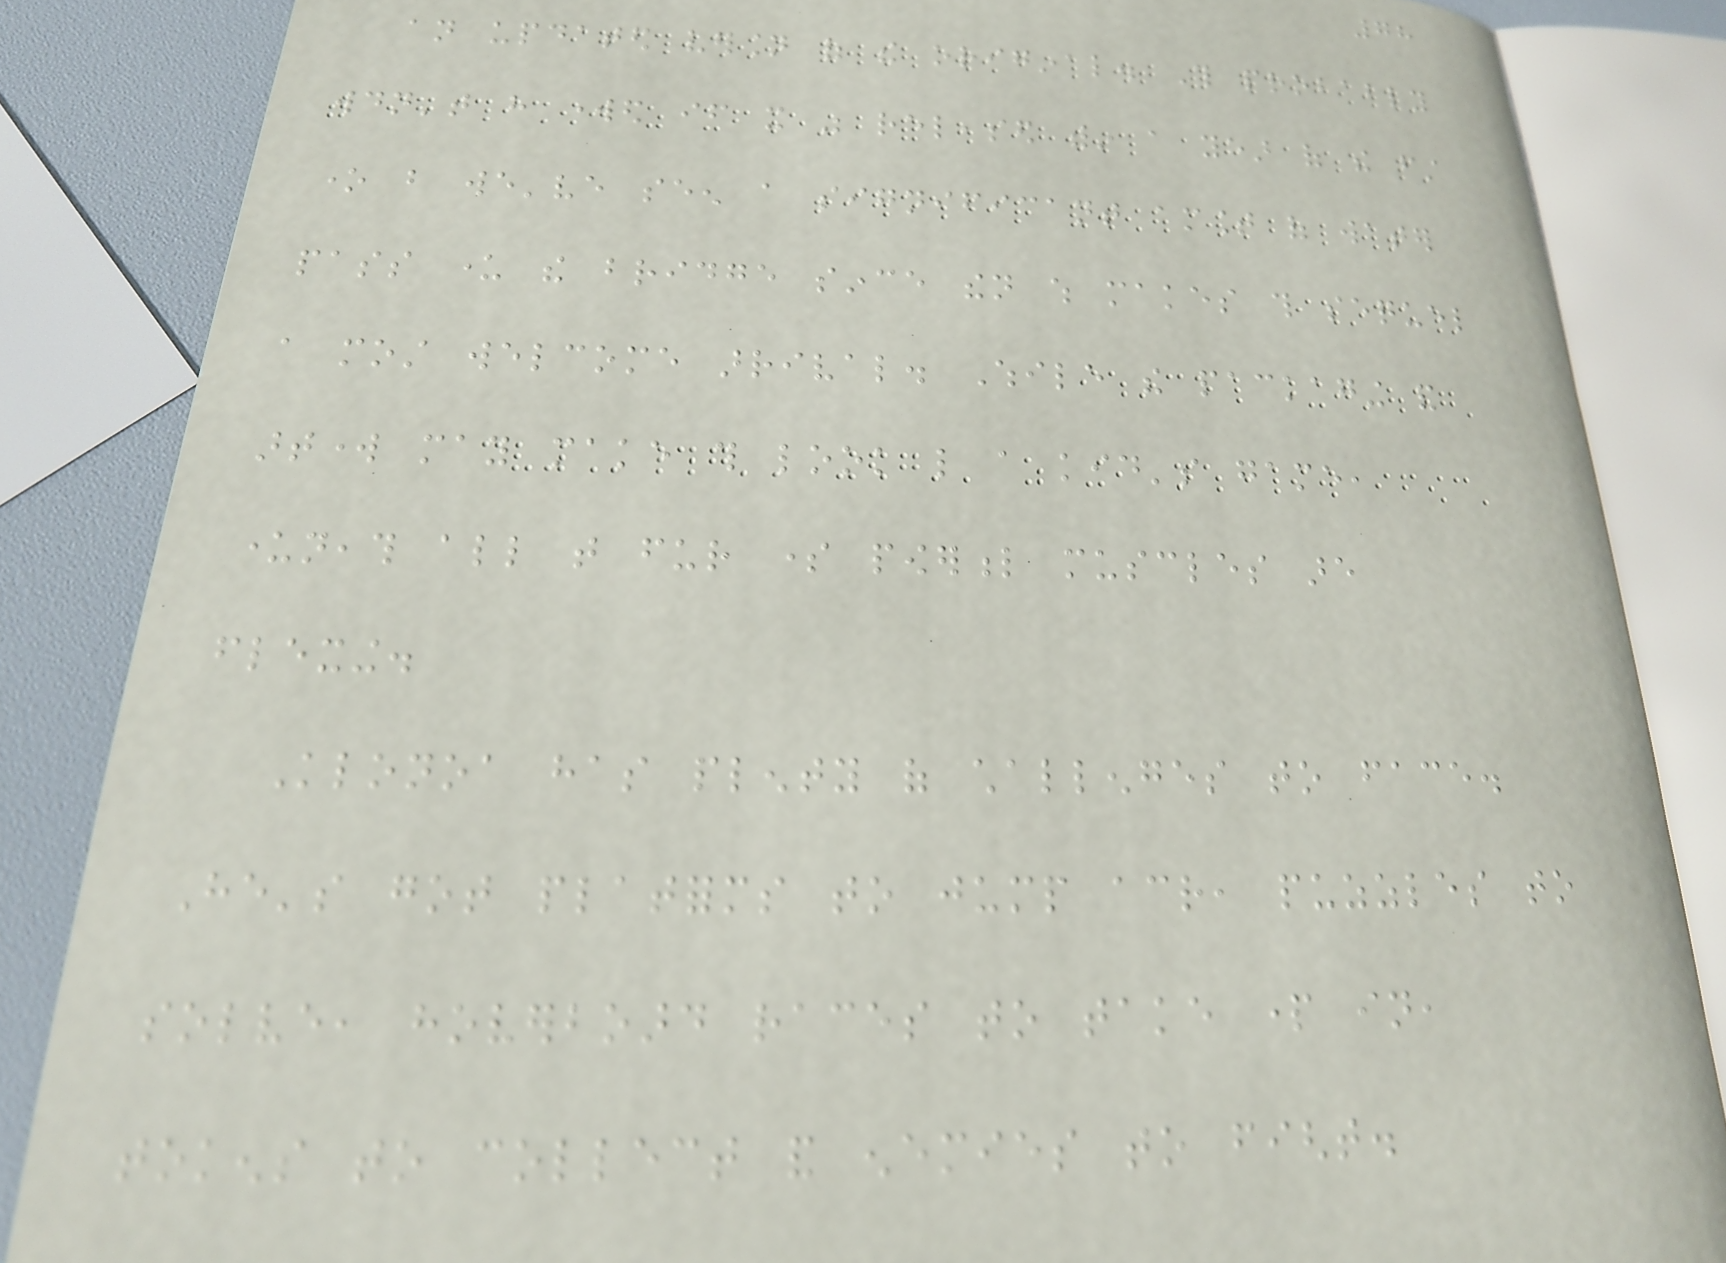78
an updated version of the original. This probably
wouldn't have worked if it was released within a year of the first
one but we've seen a significant amount of water
pass under the bridge since then which makes this sequel
a most welcome arrival. While the packaging and
artwork may make this look like a kid's game,
underneath all that fur some powerful muscles are
flexing.
Klonoa has plenty of challenges to face.
He's got platforms to jump across, puzzles to
solve, hoverboard races to take part in,
tokens to collect and enemies to fight.
